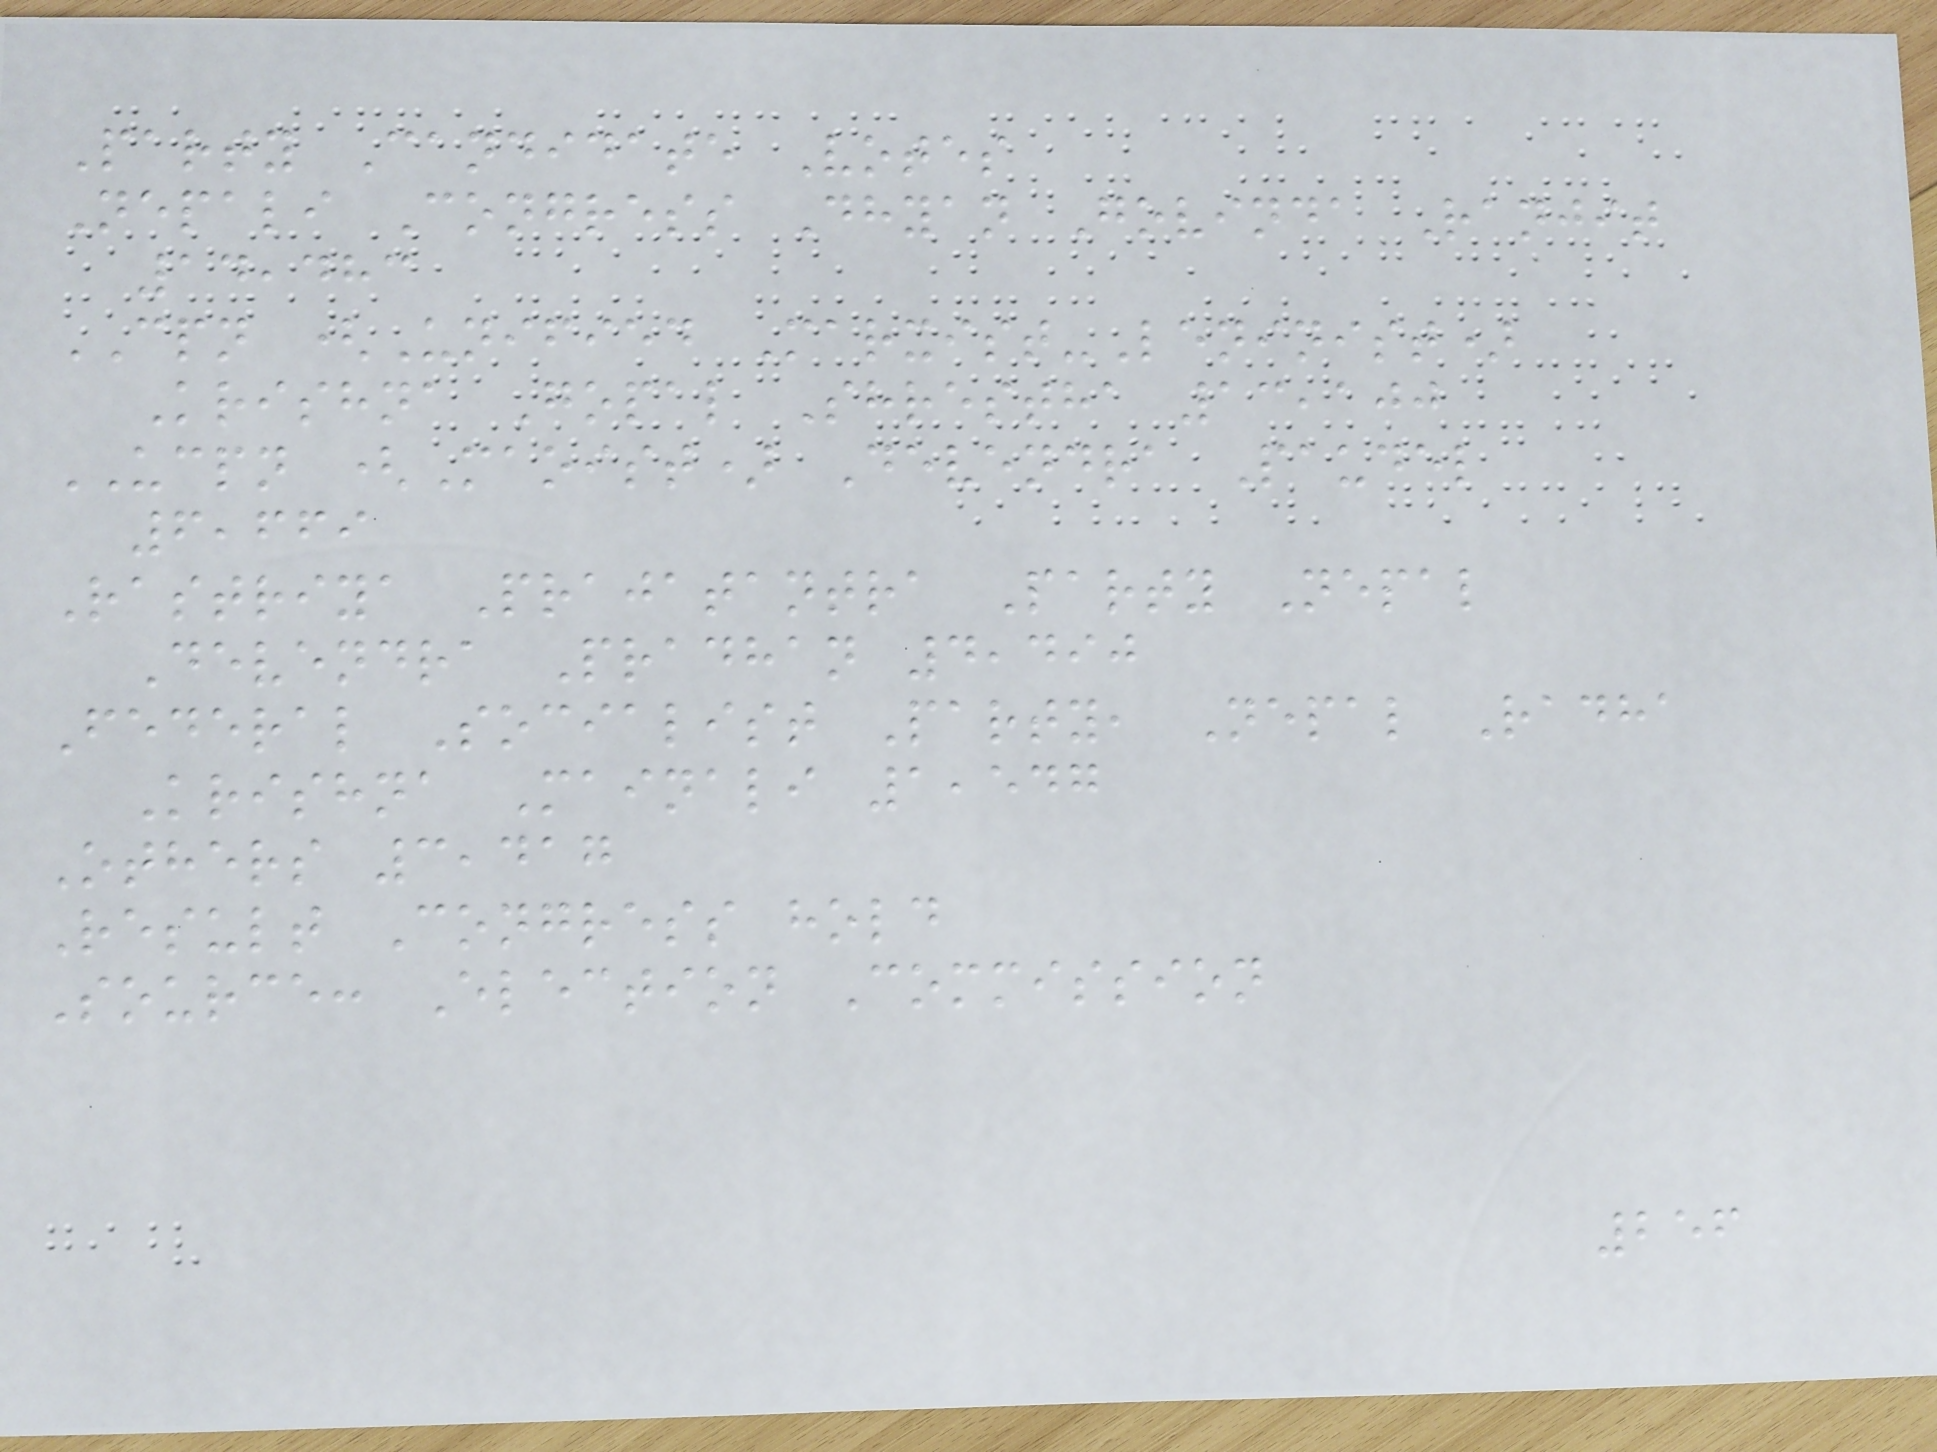Party Candidate Votes
Nepali Congress Dhyan Govinda Ranjit
14,483
CPN (Unified Marxist-Leninist)
Krishna Gopal Shrestha 13,100
UCPN (Maoist) Devendra Paudel
6,669
Rastriya Prajatantra Party Nepal
Devendra Pradhan 4,490
Federal Socialist Party, Nepal Radha
Krishna Mainali 1,547
Others 3,417
Result Congress hold
Source: Election Commission
256
